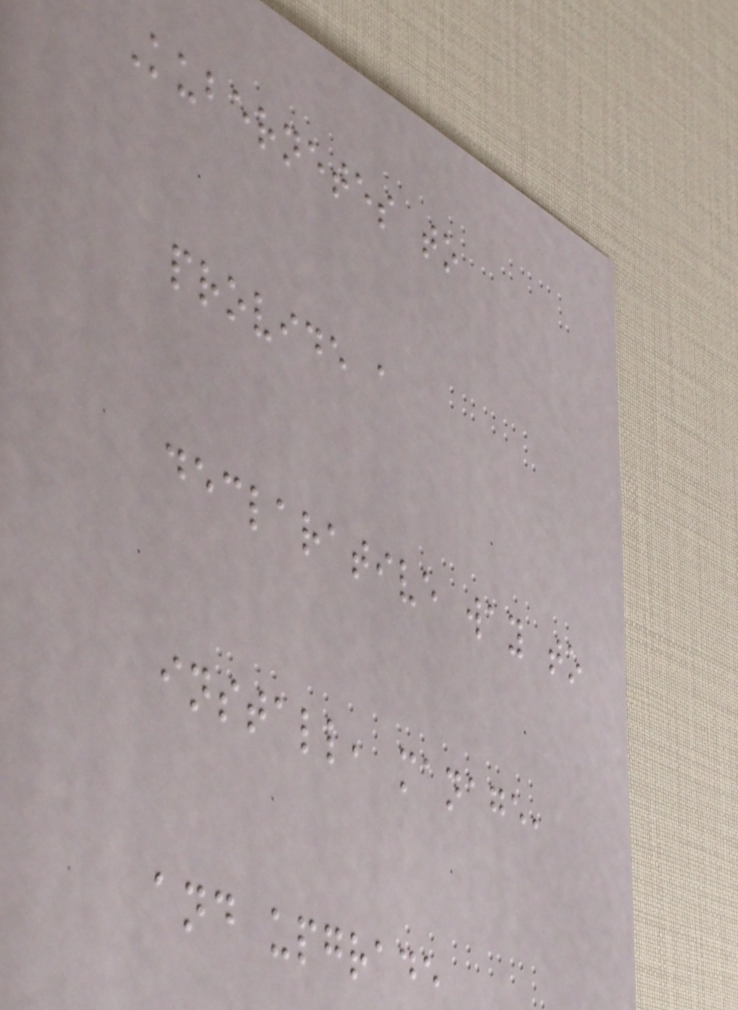Kubernetes to
provide a
declarative way to
install, manage,
and upgrade
